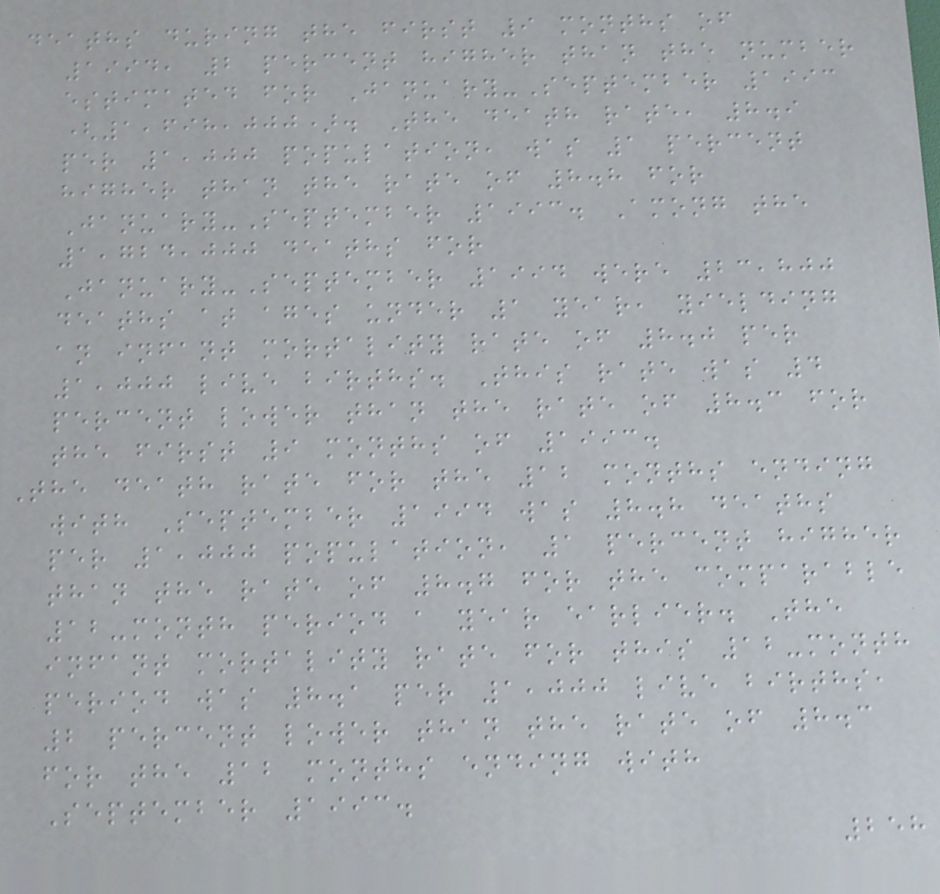deaths during the first 9 months of
1994, 2 percent higher than the number
estimated for January-September 1993
(1,698,000). The death rate, 8.9
per 1,000 population, was 1 percent
higher than the rate of 8.8 for
January-September 1993. Among the
1,724,000 deaths for
January-September 1994 were 23,800
deaths at ages under 1 year, yielding
an infant mortality rate of 8.0 per
1,000 live births. This rate was 4
percent lower than the rate of 8.3 for
the first 9 months of 1993.
The death rate for the 12 months ending
with September 1994 was 8.8 deaths
per 1,000 population, 1 percent higher
than the rate of 8.7 for the comparable
12-month period a year earlier. The
infant mortality rate for this 12-month
period was 8.1 per 1,000 live births,
2 percent lower than the rate of 8.3
for the 12 months ending with
September 1993.
258
